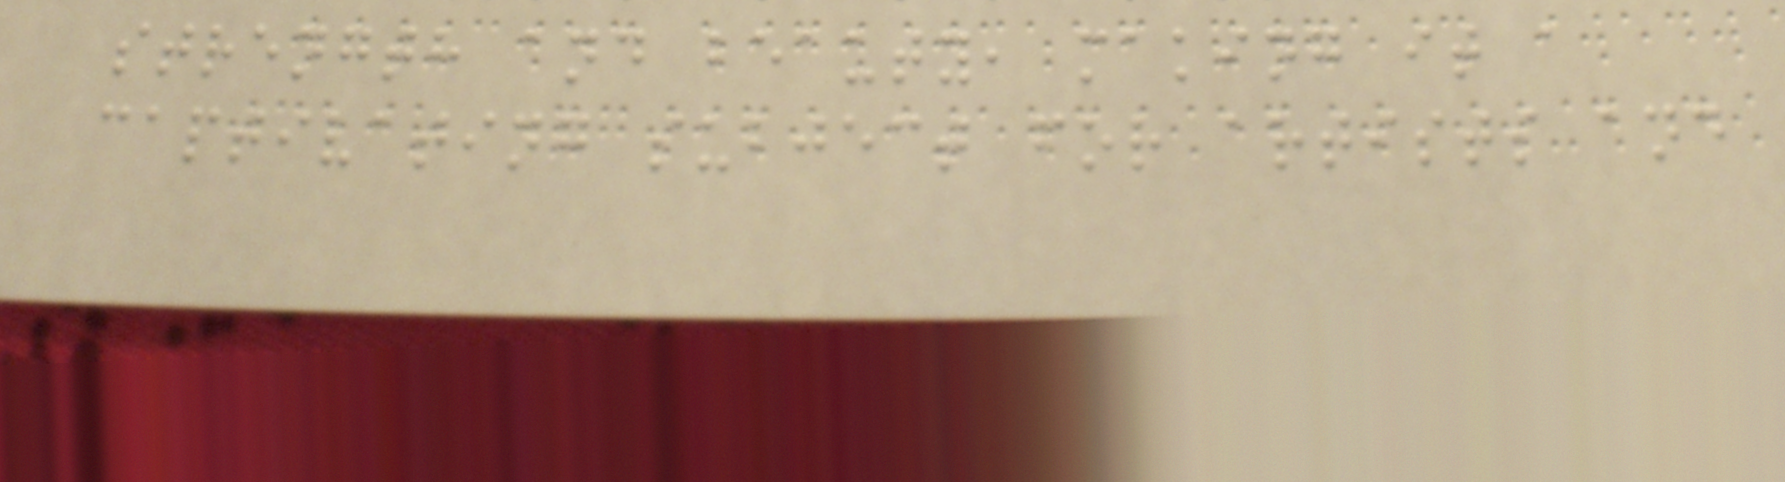strength and beauty, making it a
captivating subject for artists and
